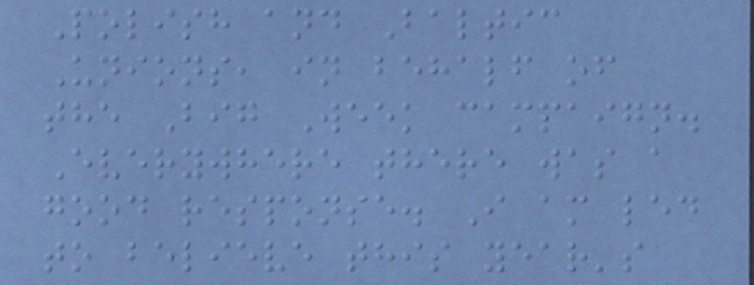Polish and Baltic
Unions, in behalf of
the Big Week campaign.
Everywhere there was a
good response. I am led
to believe this year's
